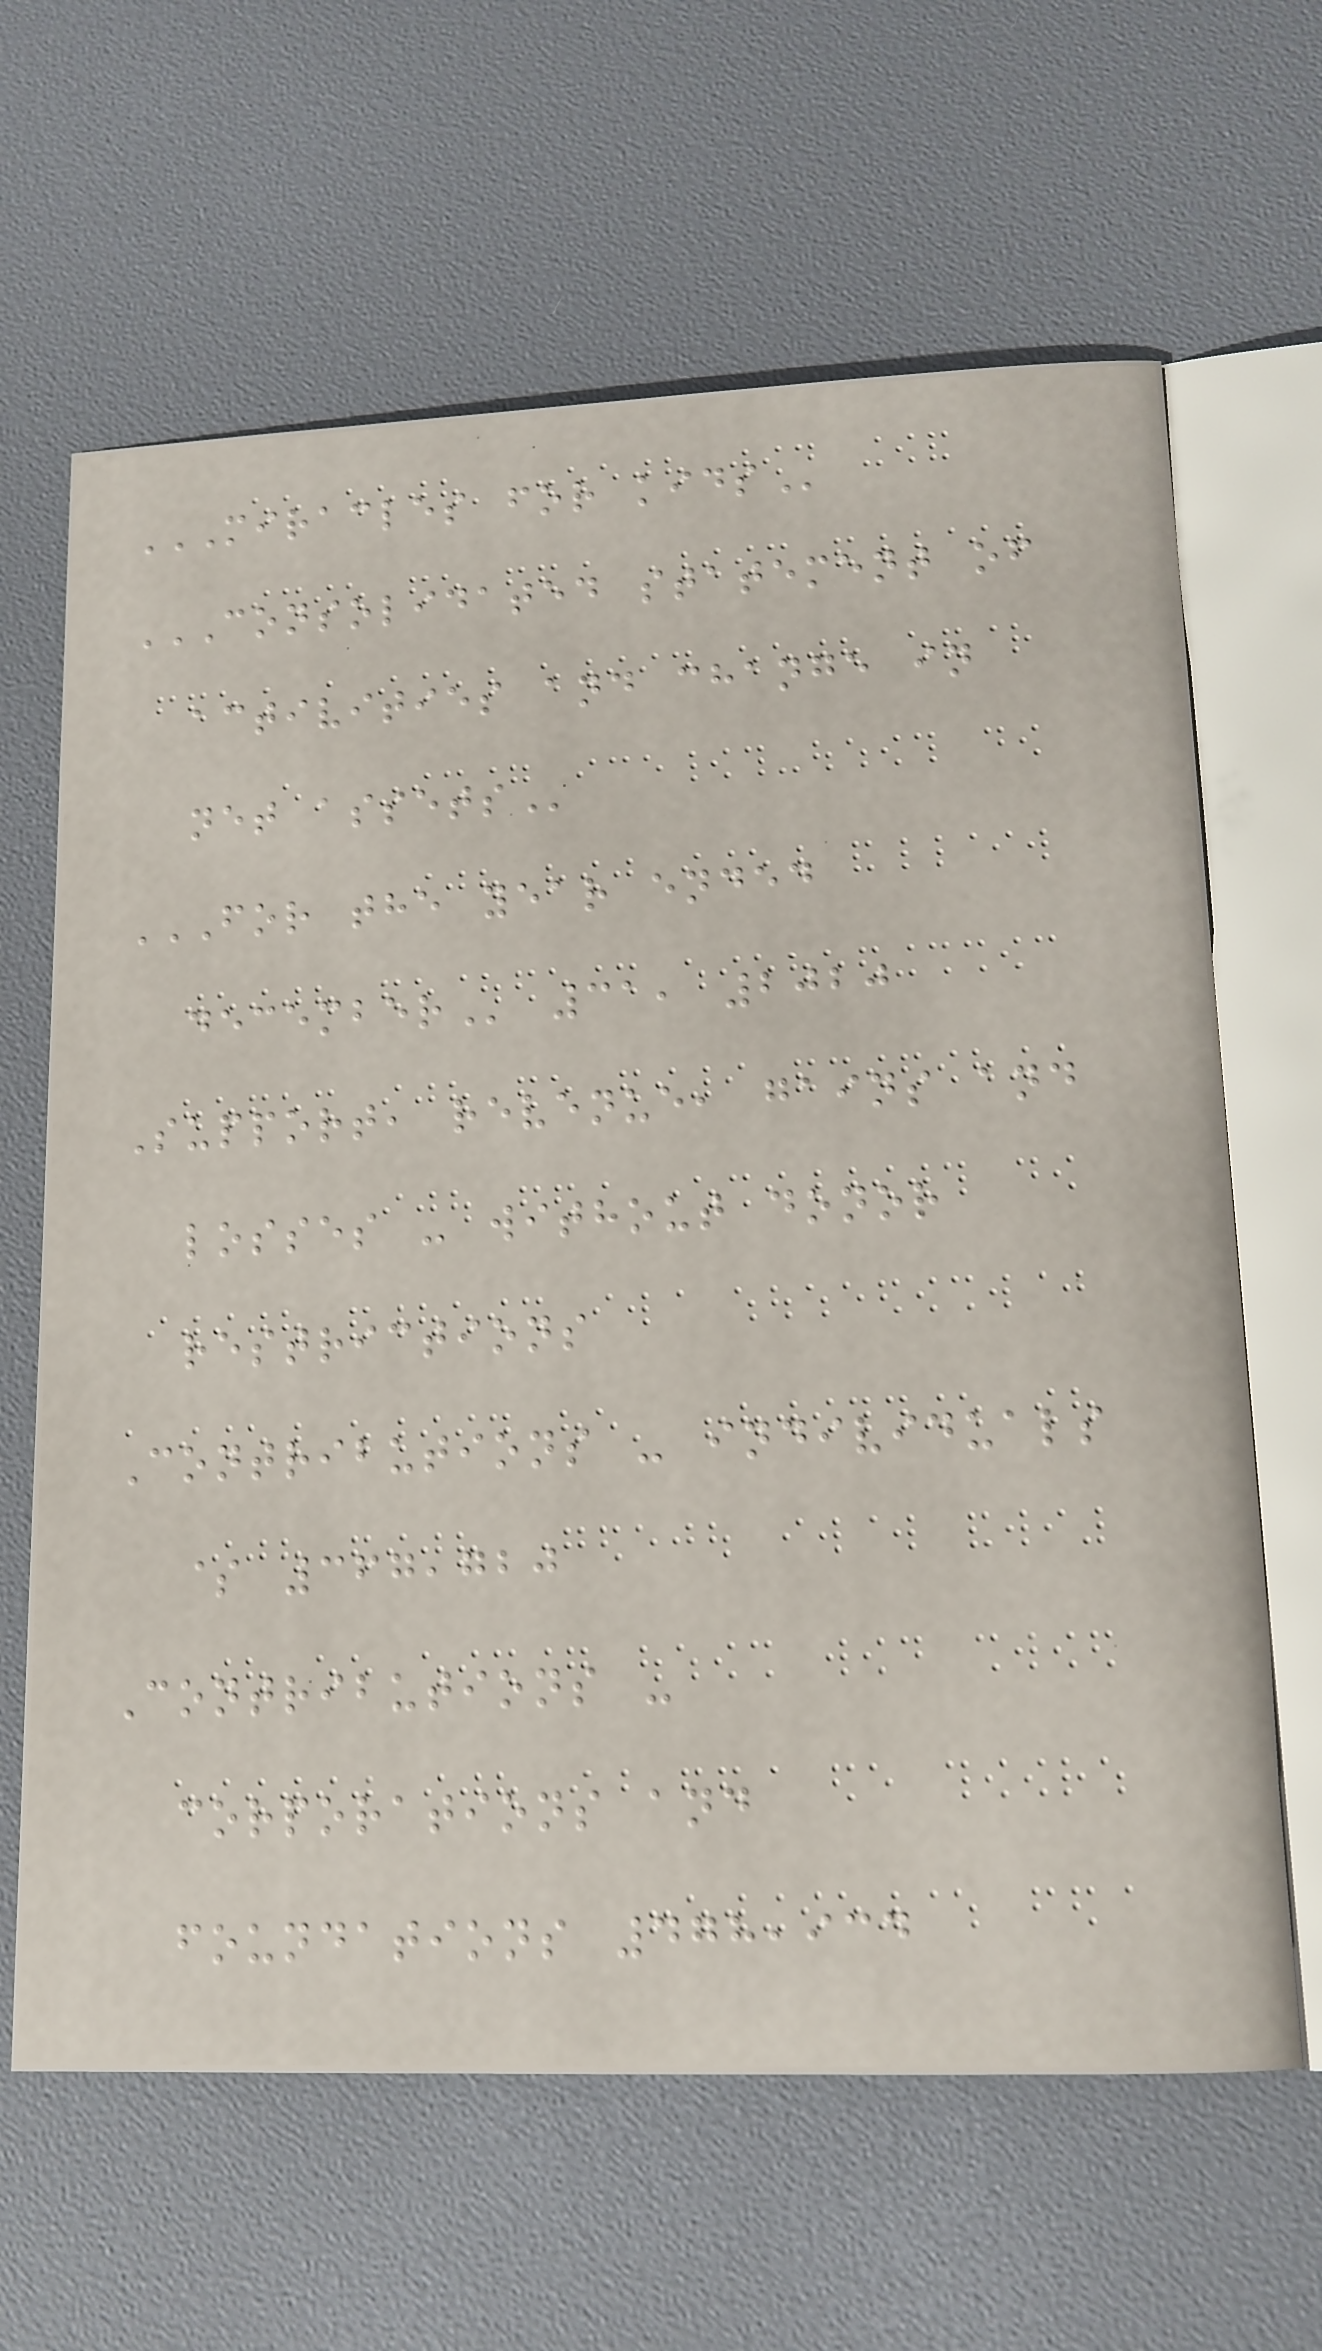MIRACLES FOR KIDS
CONSOLIDATED STATEMENT OF
ACTIVITIES AND CHANGE IN
NET ASSETS
FOR THE YEAR ENDED
DECEMBER 31, 2020
Support, revenue, gains and
losses - without donor
restrictions
Contributions - individuals
$ 367,720
Contributions -
corporations and
foundations 478,934
